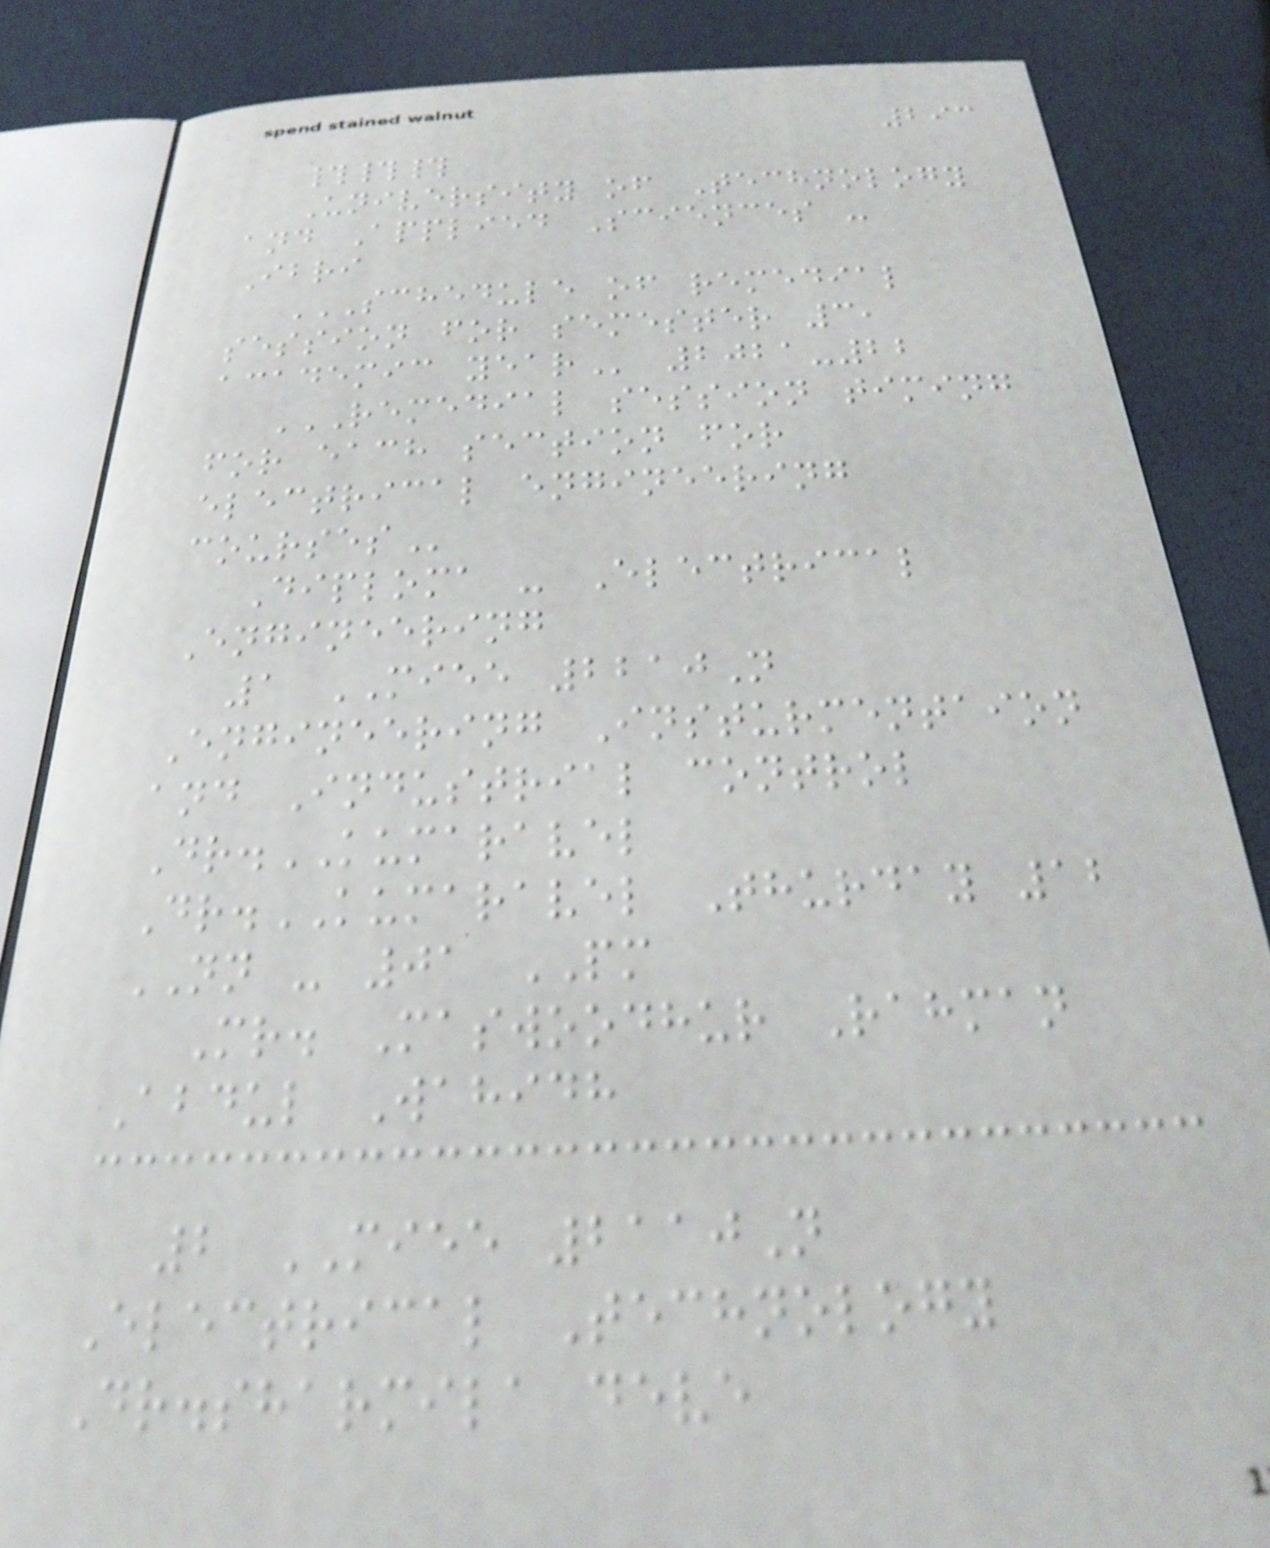293
###
University of Technology
and Applied Sciences -
Ibri
SCHEDULE OF REMEDIAL
SESSION FOR SEMESTER 3,
ACADEMIC YEAR 2021-22
REMEDIAL SESSION TIMING
FOR EACH SECTION FOR
ELECTRICAL ENGINEERING
COURSES
Diploma - Electrical
Engineering
1 MIEE 2210N
Engineering Insturmentaion
and Industrial control
Dr.KUMARAVEL
Dr.KUMARAVEL Thurday 12
NN - 01 PM
Mr. Maswoodhur Rahman
Abdul Wahidh
2 MIEE 2110N
Electrical Technology
Dr.sharmila deve
